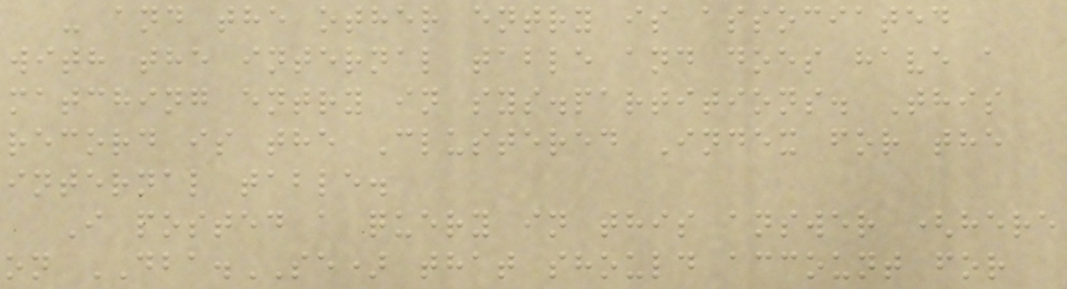- and the other entry is associated
with the internal table and does have a
matching entry in sys.partitions. This
record is the Clustered Index for the
internal table.
I posted a query in this answer (here
on DBA.SE) that should account for
